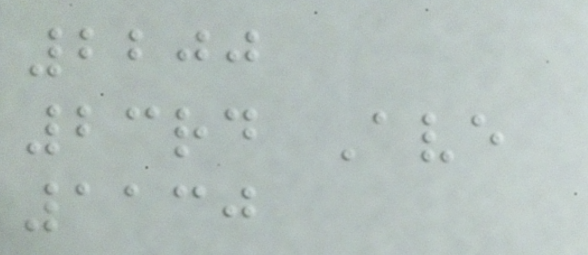2200
23rd Ave
1130
